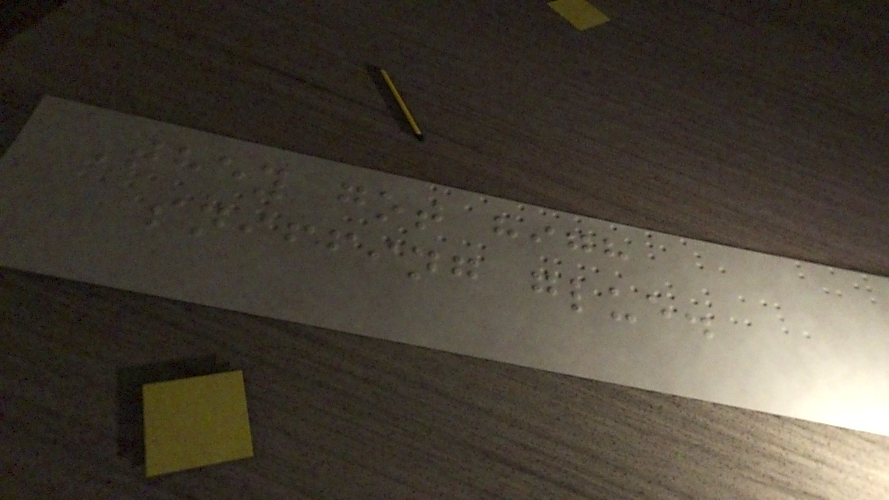They got high
sniffing glue.
